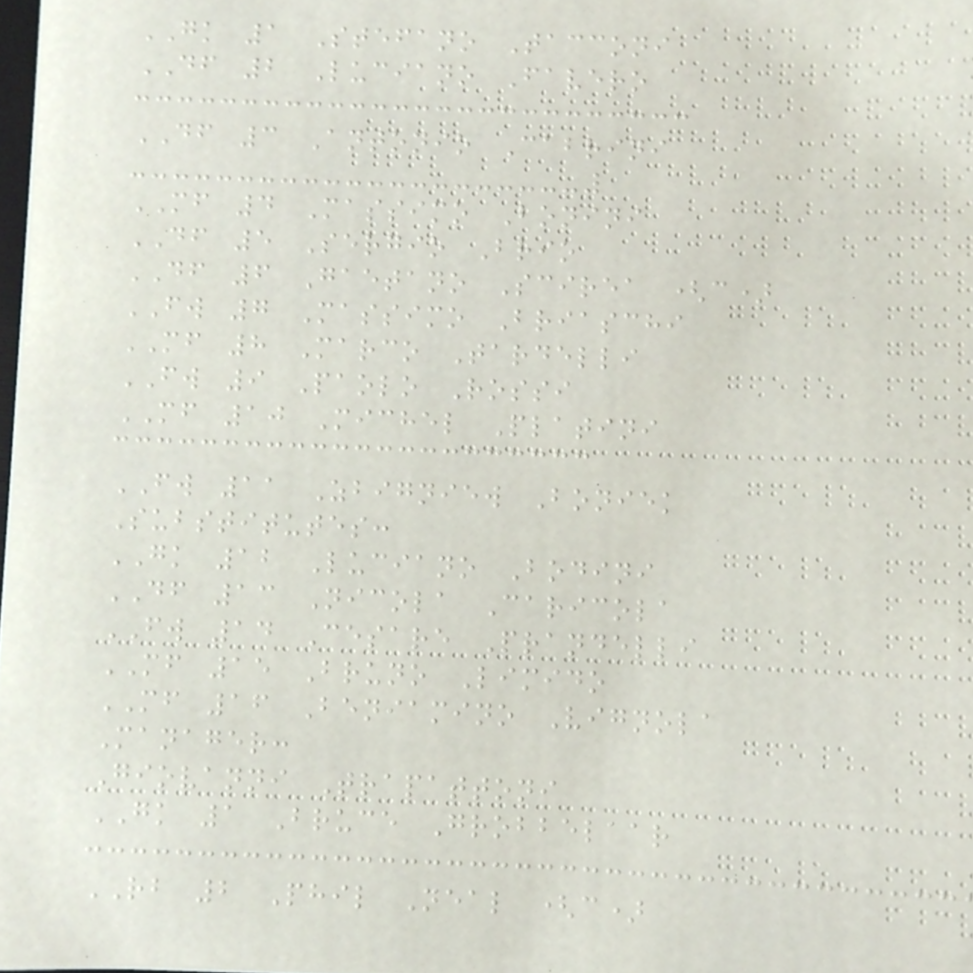GK 1 Stefano Tacconi
DF 2 Luciano Favero
DF 3 Antonio Cabrini
MF 4 Massimo Bonini
DF 5 Sergio Brio
DF 6 Gaetano Scirea (c)
FW 7 Massimo Briaschi
MF 8 Marco Tardelli
FW 9 Paolo Rossi
MF 10 Michel Platini
FW 11 Zbigniew Boniek
Substitutes:
GK 12 Luciano Bodini
DF 13 Nicola Caricola
FW 14 Cesare Prandelli
MF 15 Bruno Limido
MF 16 Beniamino Vignola
Manager:
Giovanni Trapattoni
GK 1 Bruce Grobbelaar
RB 2 Phil Neal (c)
